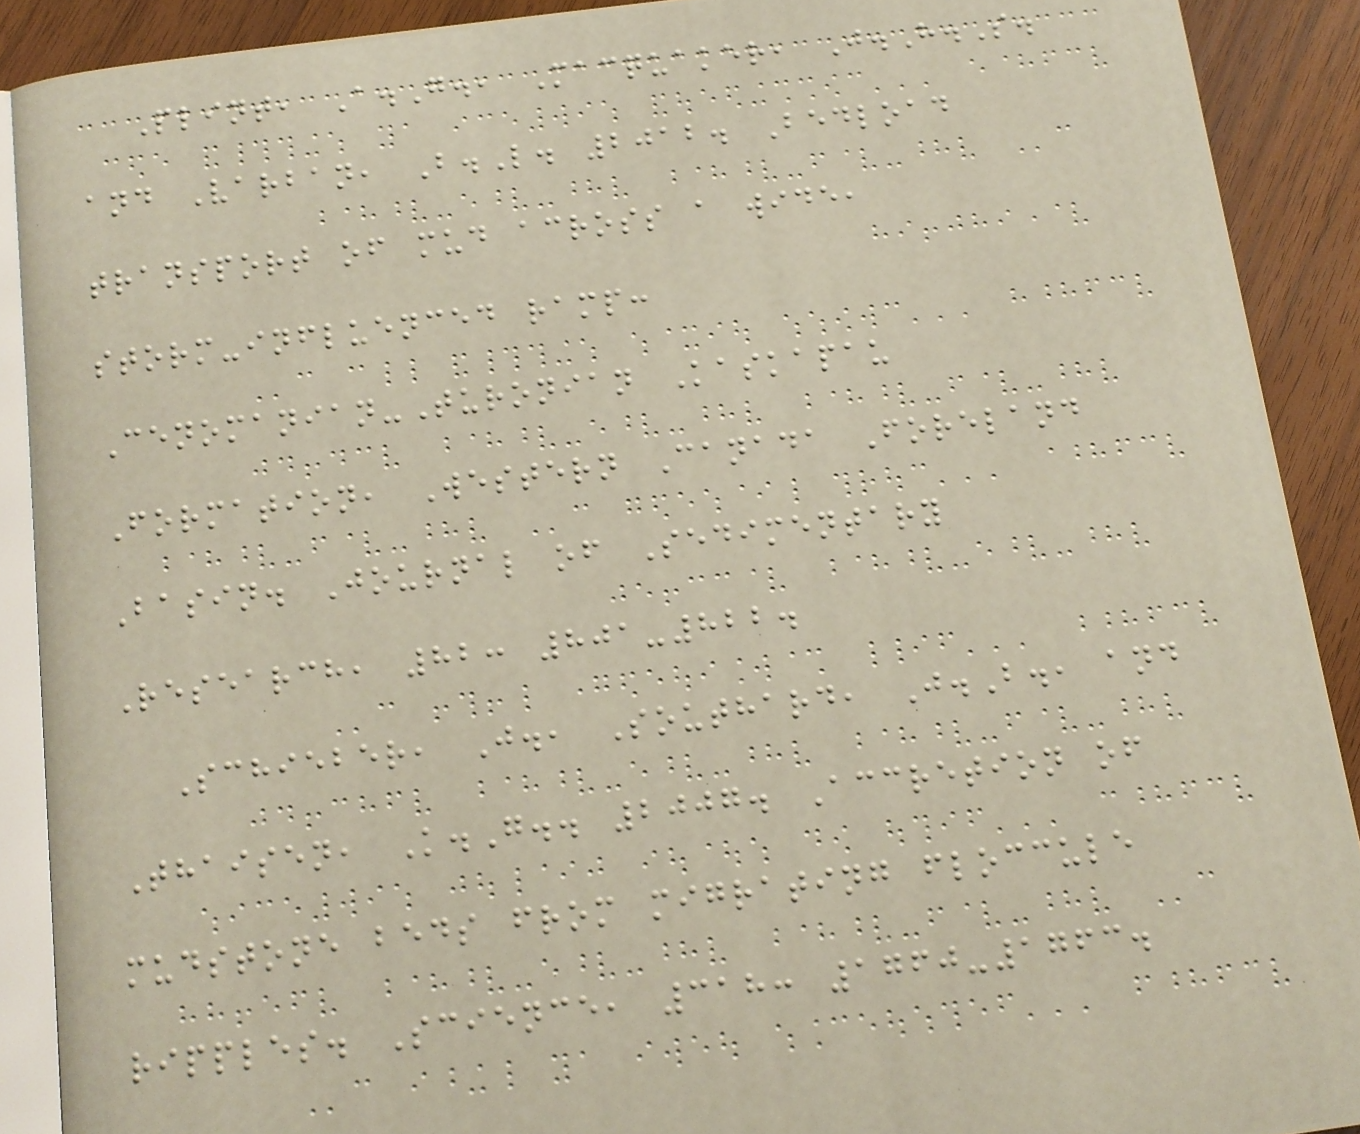Plint, A.G., Macquaker, J.H.S.
and Varban, B.L. 2012. Bedload
transport of mud across a wide,
storm-influenced ramp:
Cenomanian-Turonian Kaskapau
Formation, Western Canada Foreland
Basin. Journal of Sedimentary
Research, 82: 801-822.
Schieber, J., Southard, J.B., and
Thaisen, K.G.. 2007. Accretion of
mudstone beds from migrating floccule
ripples. Science, 318: 1760-1763.
